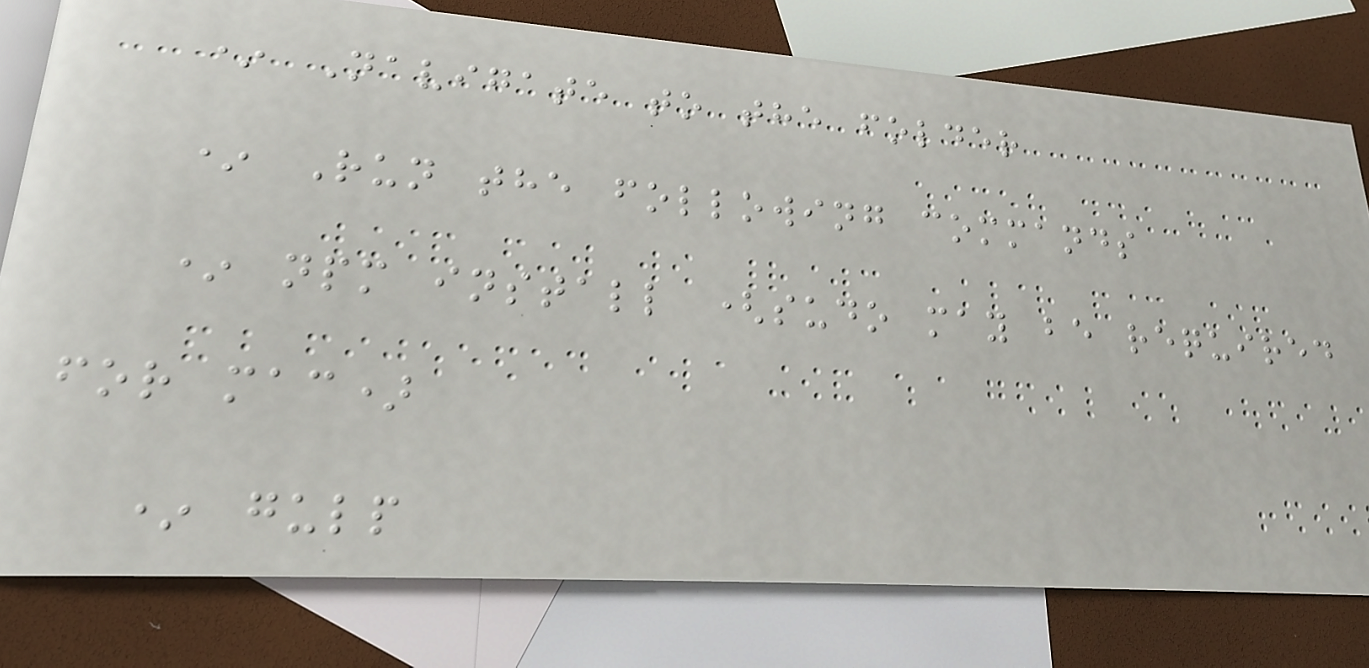* Navigate to the folder
* Run the following commands
* npm install (sudo may be required
for mac)
* gulp
